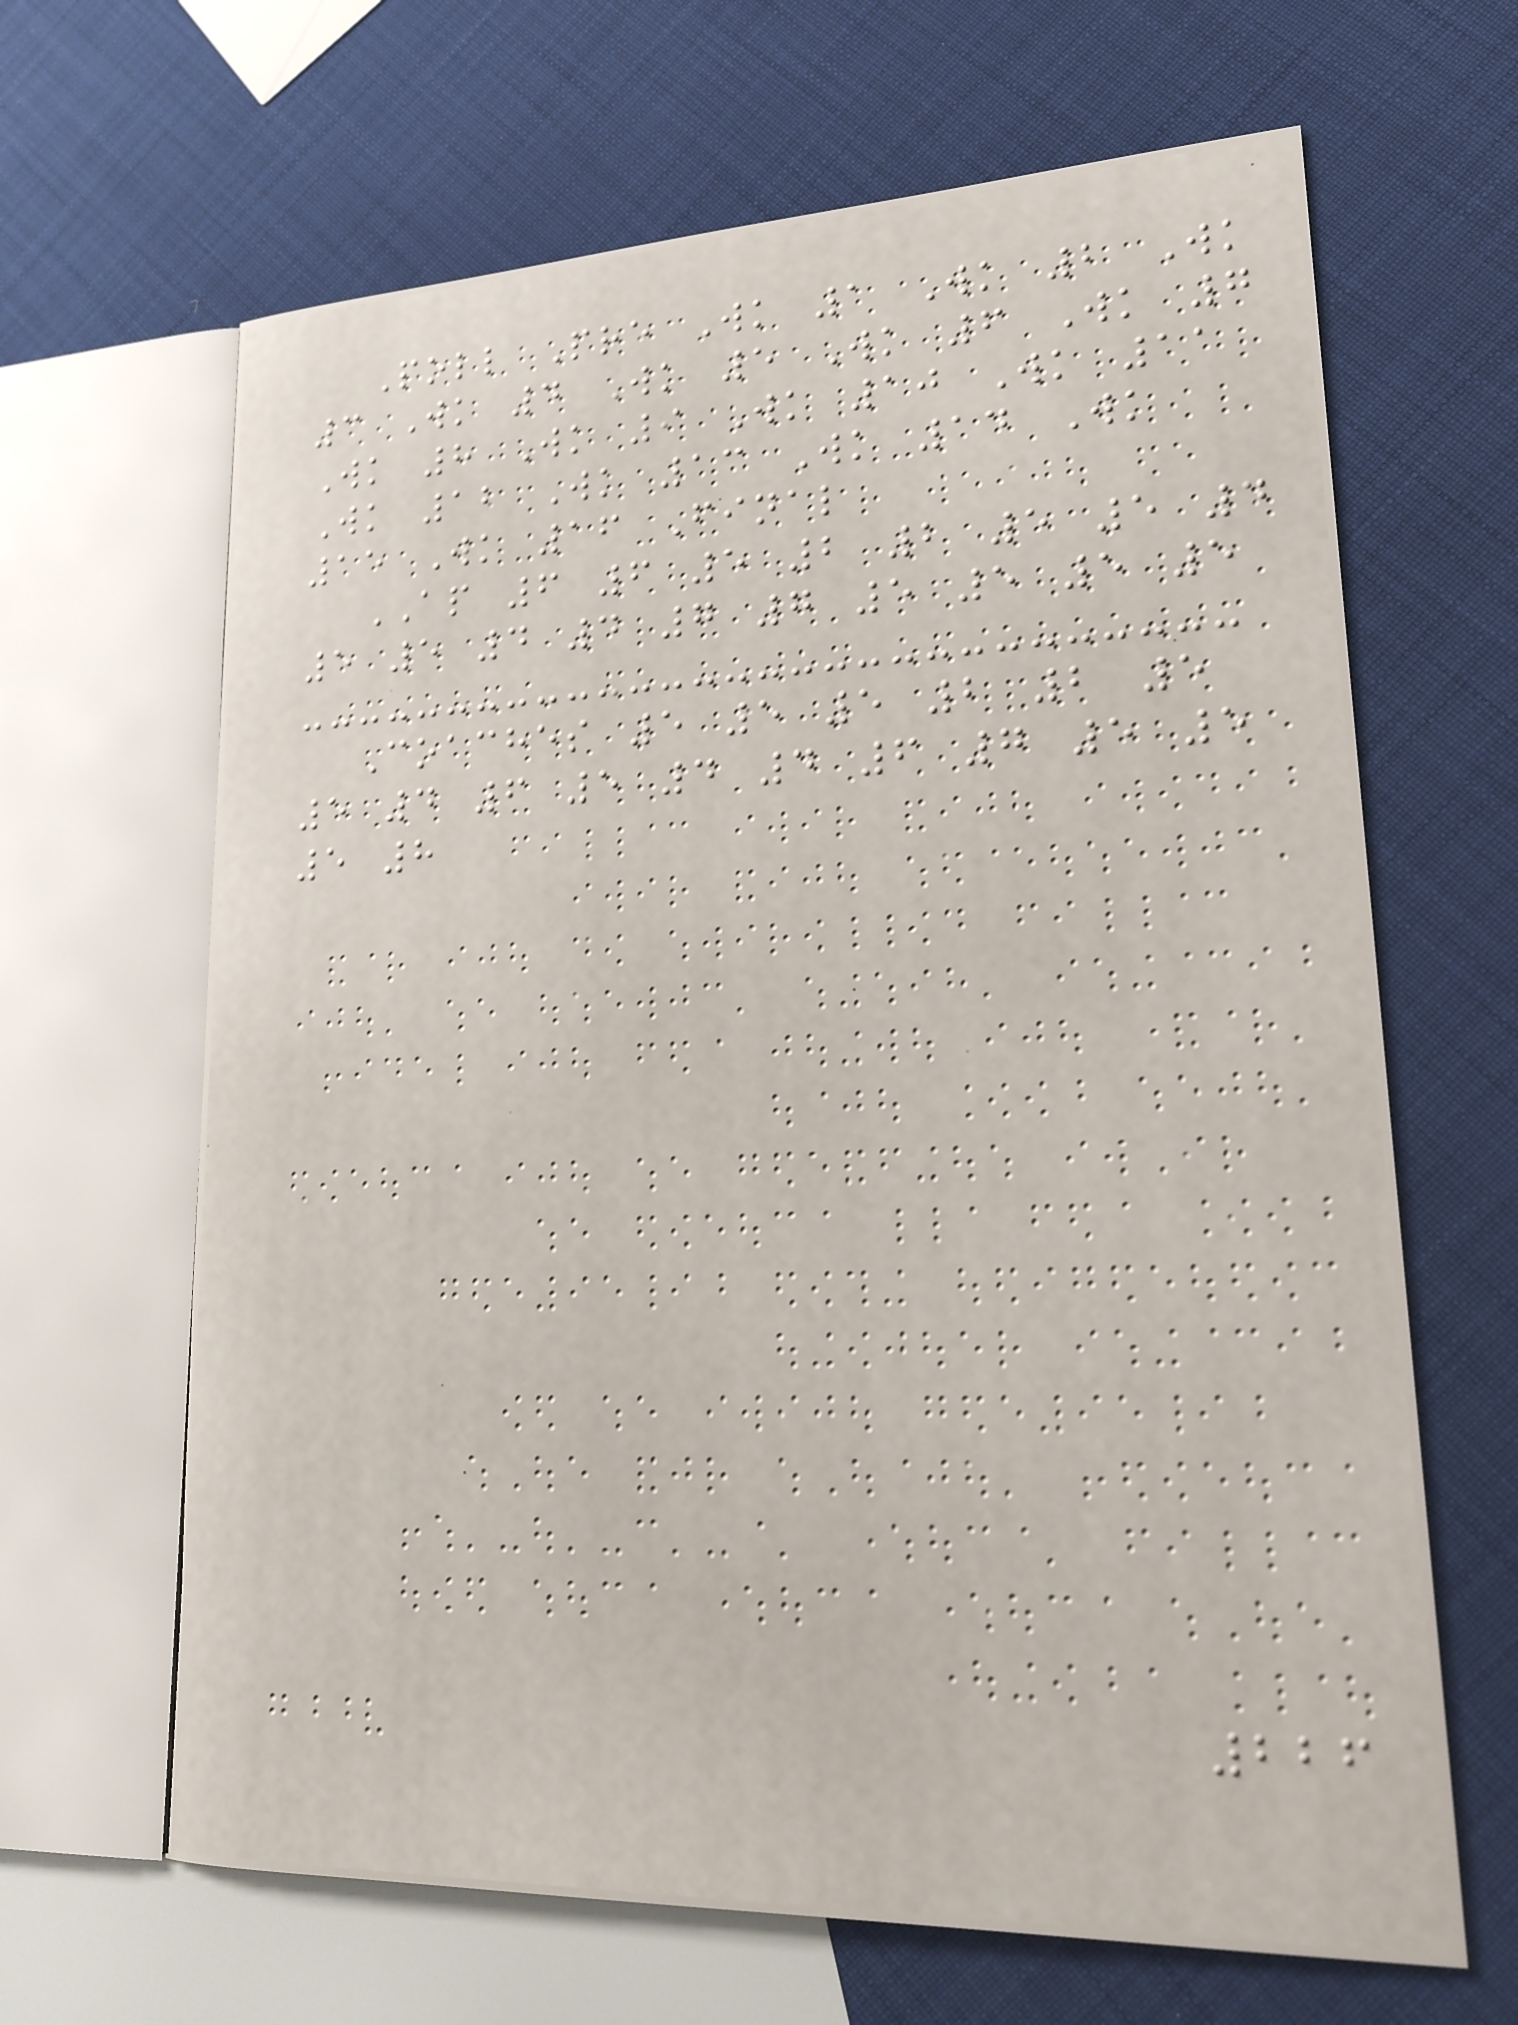Poll Pre Wk 1 Wk 2 Wk
3 Wk 4 Wk 5 Wk 6 Wk 7
Wk 8 Wk 9 Wk 10 Wk 11
Wk 12 Wk 13 Wk 14 Wk
15 Wk 16 Final
AP 6 6 5 2 2 5 5 4
5 5 4 4 7 7 5 5 5 5
Coaches 5 5 5 2 2 5
5 4 6 5 4 4 6 7 5 5
5 8
226
